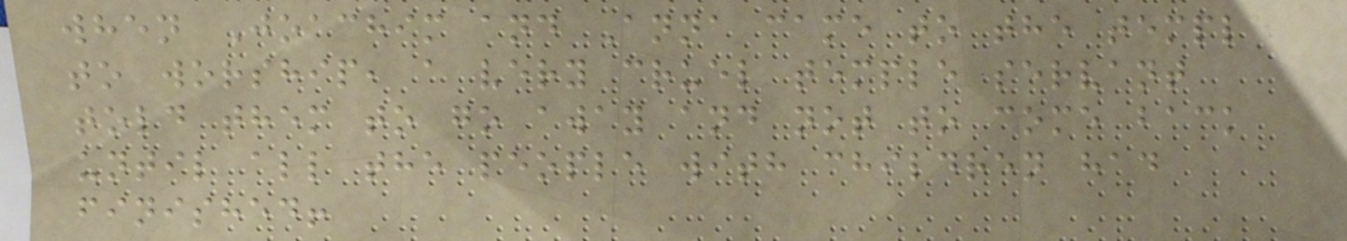when Joachim and Anna came to the temple
to worship, a very cruel temple servant
told them to go away and not to come back
until all the people with children had
finished!
